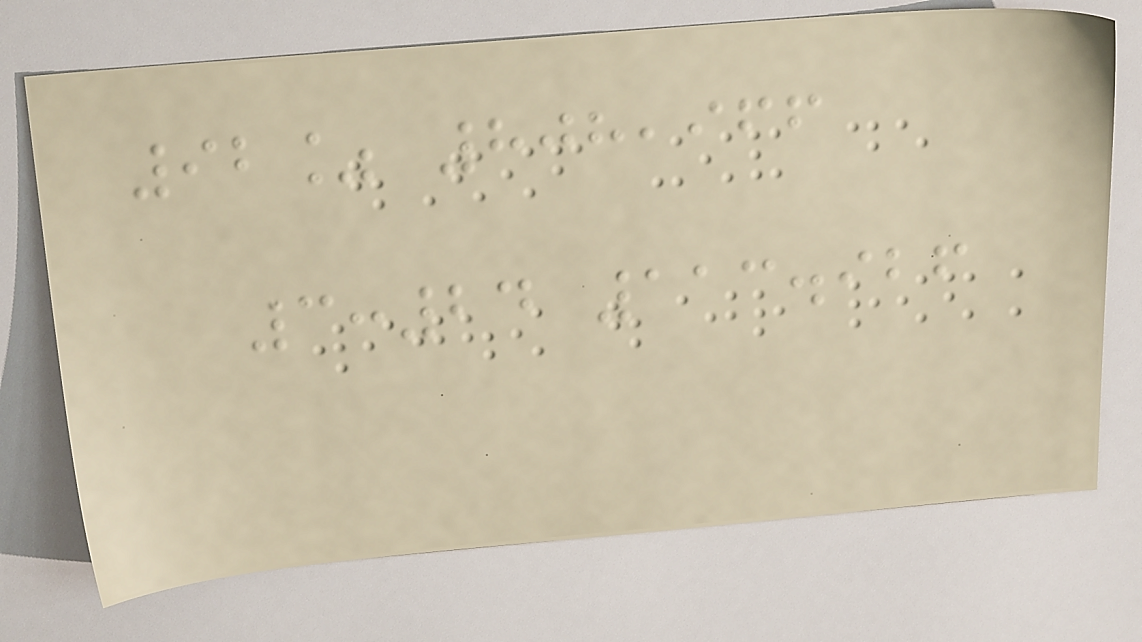92% 808,966
3:24 113.926
